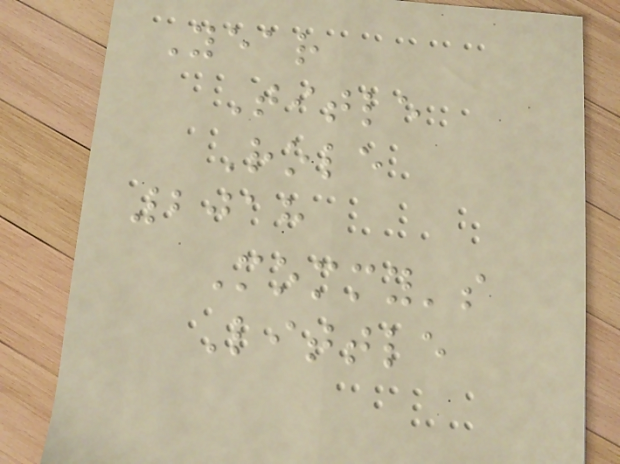Year
Title
Role
2018
Mommy's
Little
